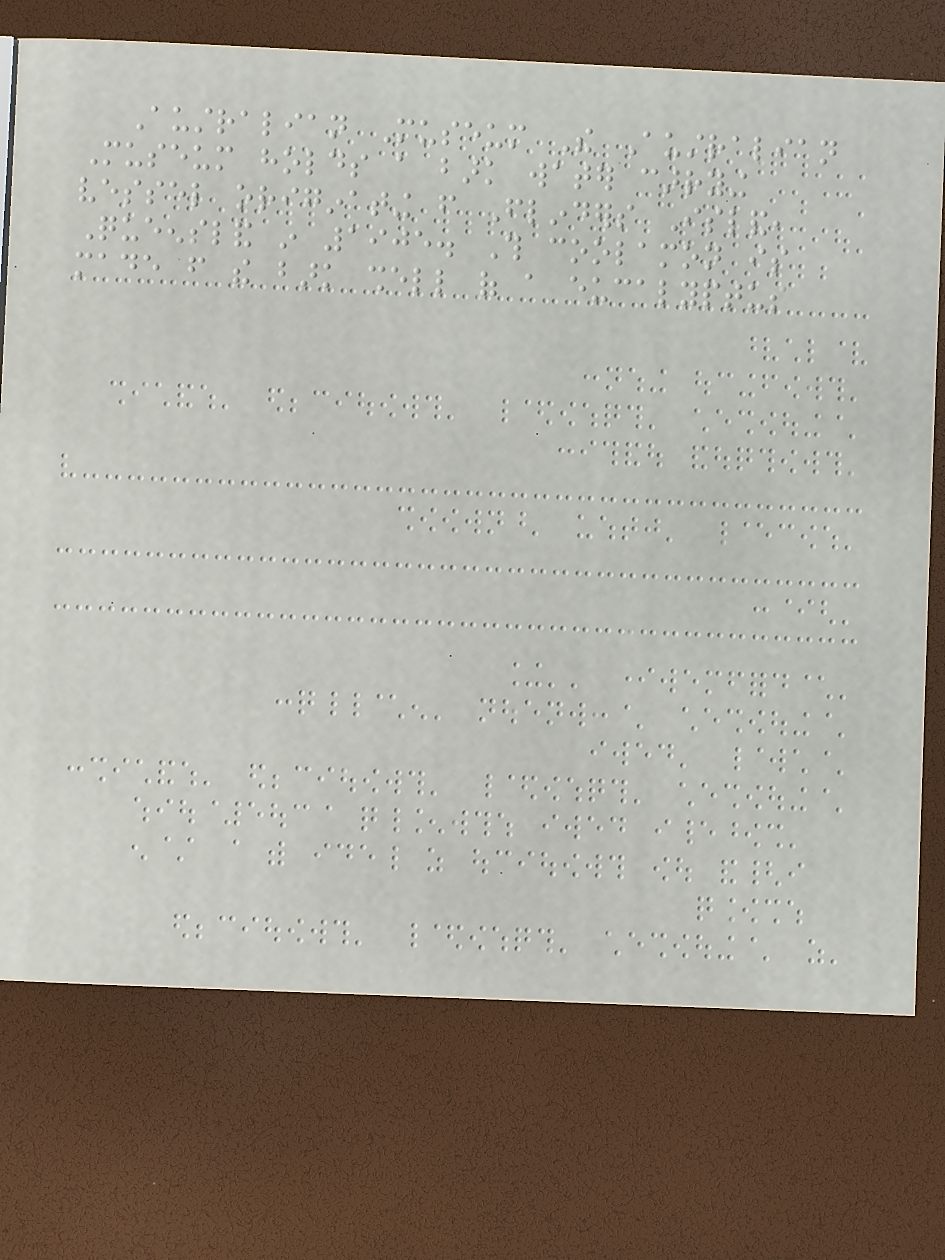Australian Museum The Australian
Museum holds a bark water carrying
vessel originating from Flinders Island,
Queensland in 1905. This coolamon is
made from the bark shell of a eucalyptus
